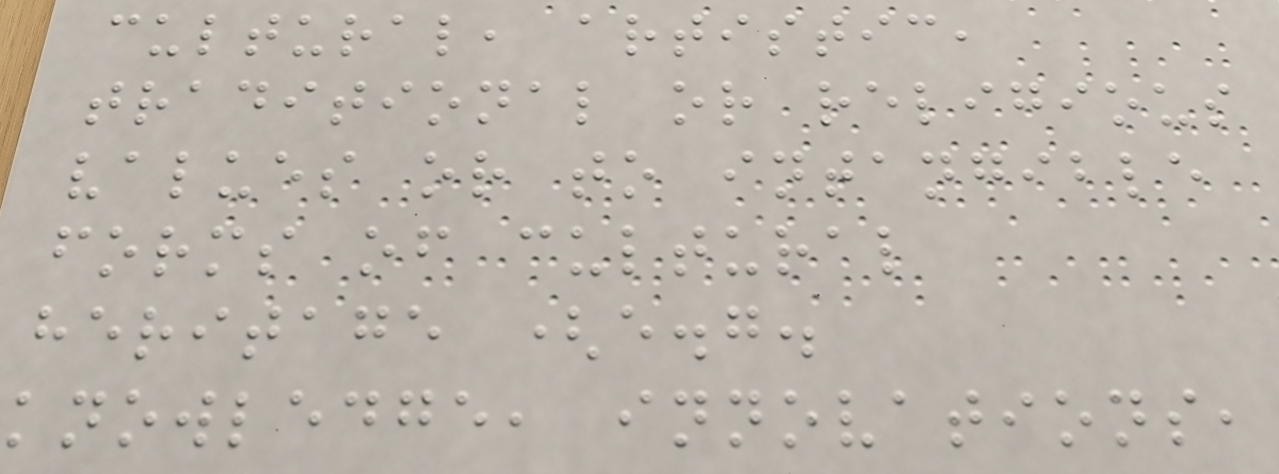cultural, artistic,
traditional or religious
values or to intangible
forms of cultural
heritage (e.g.
knowledge, innovations,
